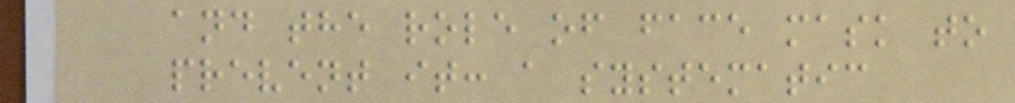and the role of face mask to
prevent it: a systematic
